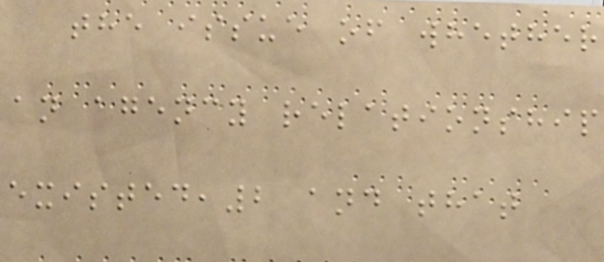the issue of whether
an agency relationship
existed,2 and that
